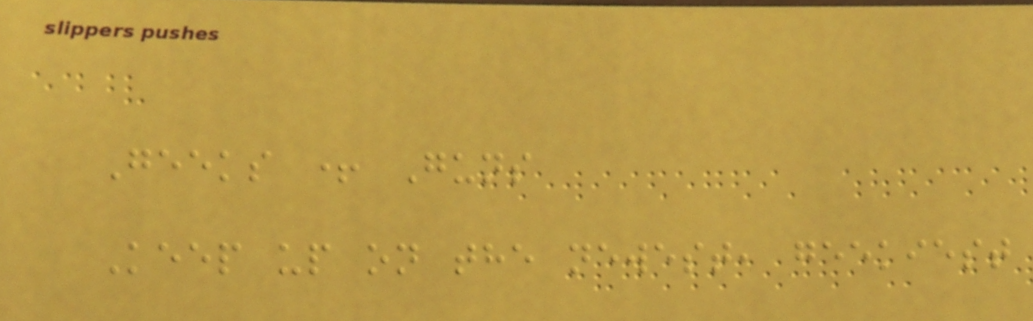Geeks + Guns
Keep up on the newest, geekiest
